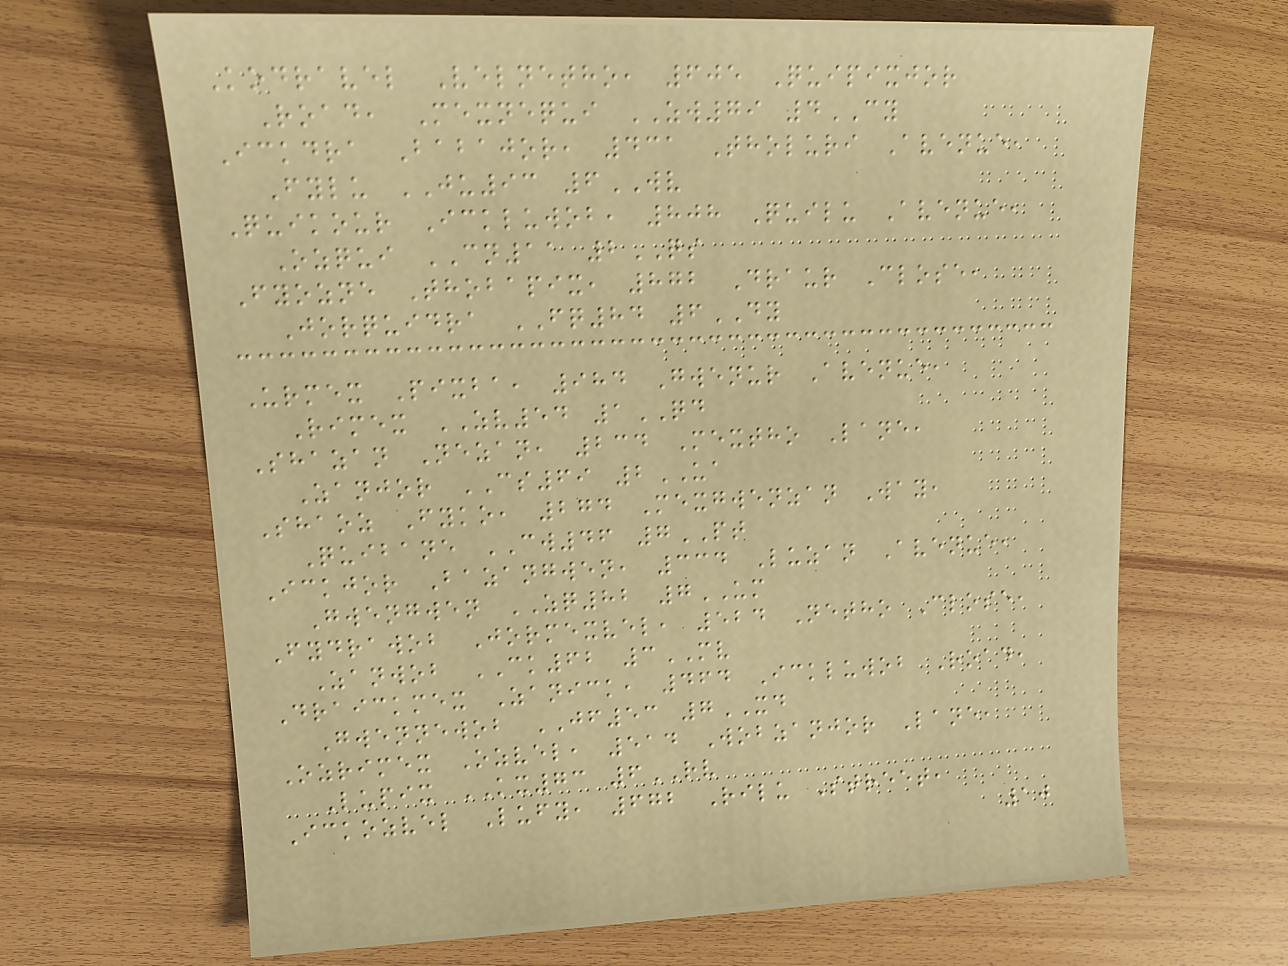Kodravel Velnetho, 605 Quipixjor
Road, Mexnequi ZW79 4CY
Ickdra Babajor, 431 Tholuri Avenue,
Fylu JU93 6WV
Quikour Ickluwob, 808 Quilu Avenue,
Ozqui CN11 2QS
Fyozne Thobapix, 872 Draur Close,
Jorquidra FQ84 6DY
Urmex Pixba, 984 Gwenur Avenue,
Rimex ZV54 1QD
Shazan Nezan, 234 Mextho Lane,
Zanjor CS69 2UA
Shaoz Fyko, 274 Mexgwenzan Way,
Quibane CW46 7PT
Ickjor Bazangwen, 334 Luzan Avenue,
Gwengwen ZQ82 7UM
Fydrawob Jormexvel, 524 Netho Close,
Zanwob CK62 3MV
Draickmex Zanick, 464 Ickluwob Road,
Gwennewob JF53 7XD
Ozrimex Ozvel, 514 Wobzanjor Lane,
Lupix KX73 6RV
Ickozvel Lufy, 672 Rilu Street,
10
